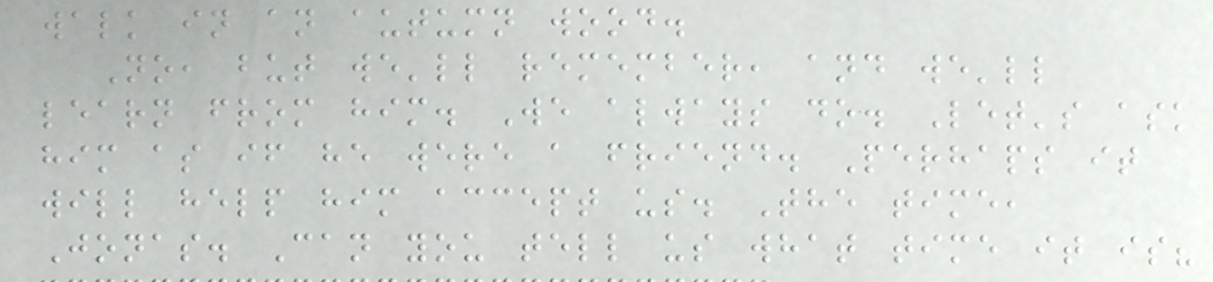walk in an autumn wood.
No, but we'll remember, and we'll
learn from him. We always do. Let's ask
him as if he were a friend. Perhaps it
will help him accept us. The time,
Jonas. Can you tell us what time it is?
